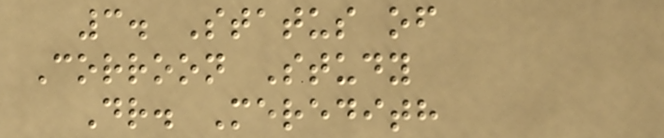3. Status of
Corroon Study
Dr. Meredith
